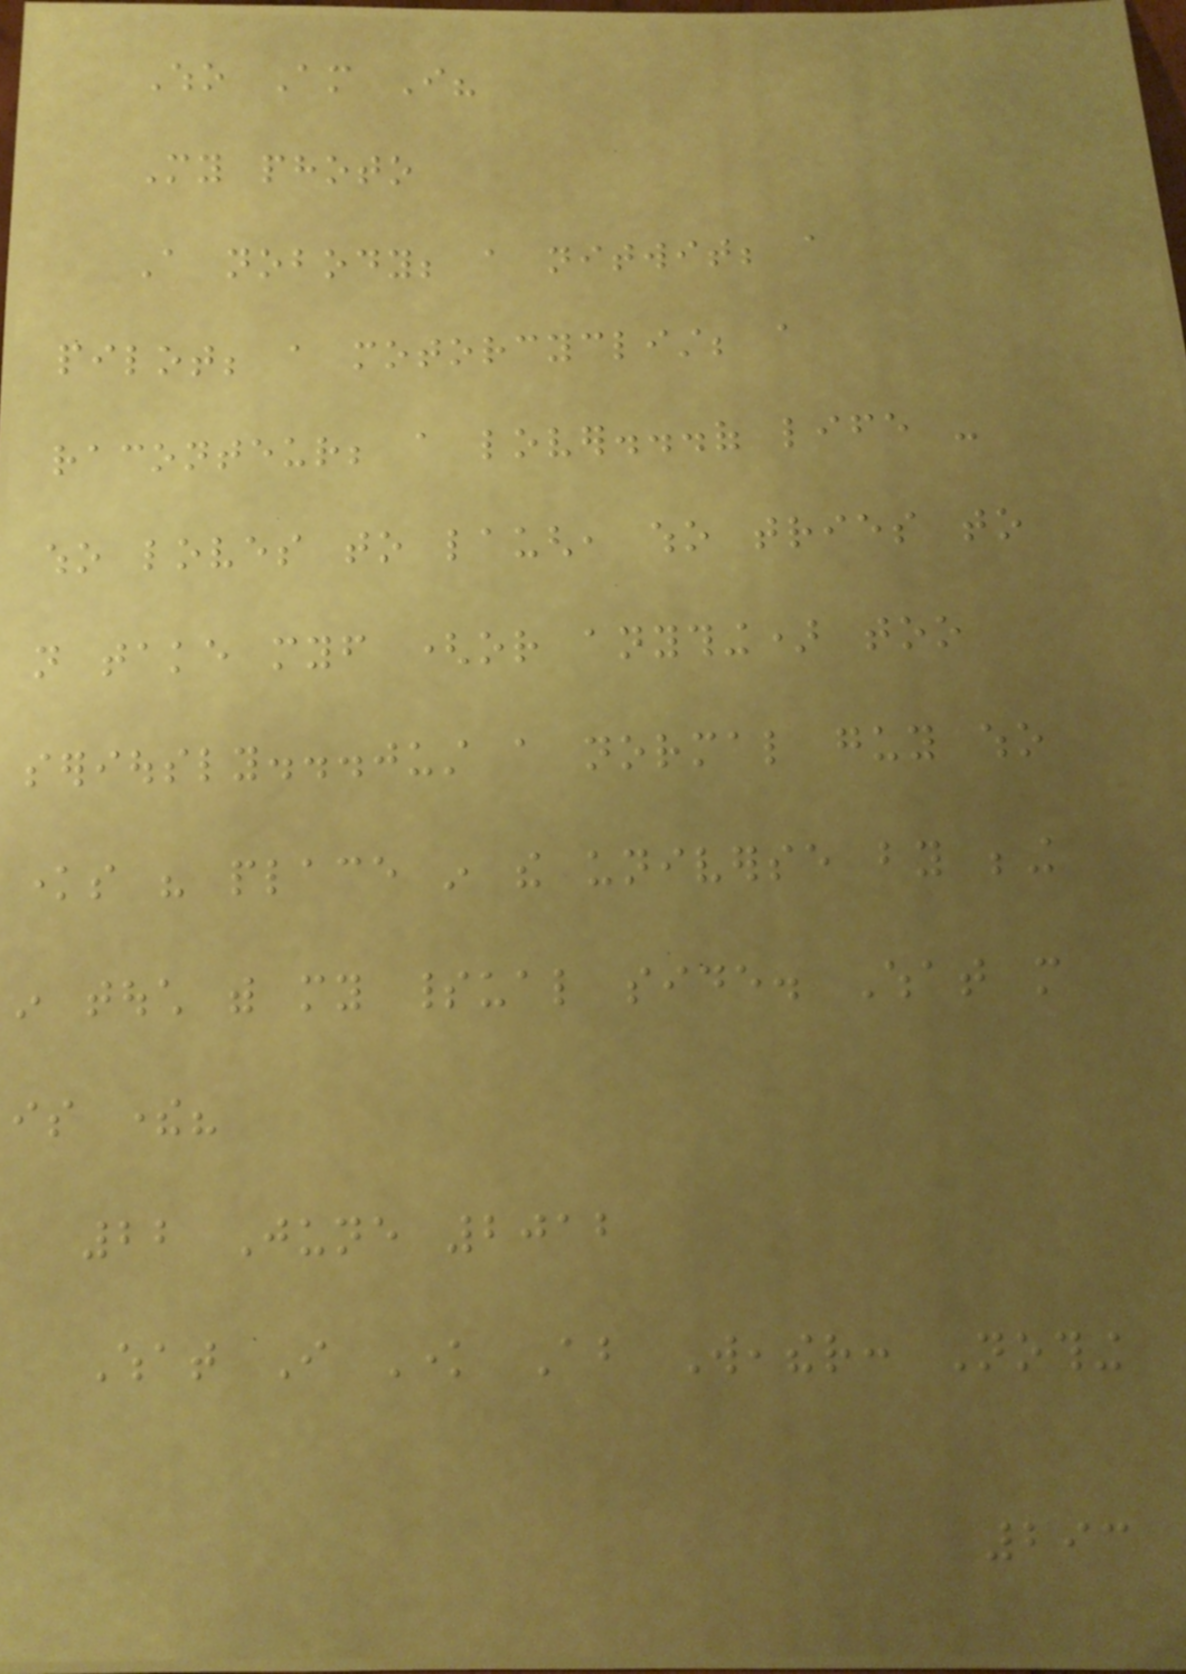Who Am I?
My photo
A nobody; a nitwit; a
pilot; a motorcyclist; a
raconteur; a lover...of life -
who loves to laugh, who tries to
not take myself (or anything) too
seriously...just a normal guy who
knows his place in the universe by being
in touch with my spiritual side. What more
is there?
22 June 2012
What I Know About Weather: Nothing
293
